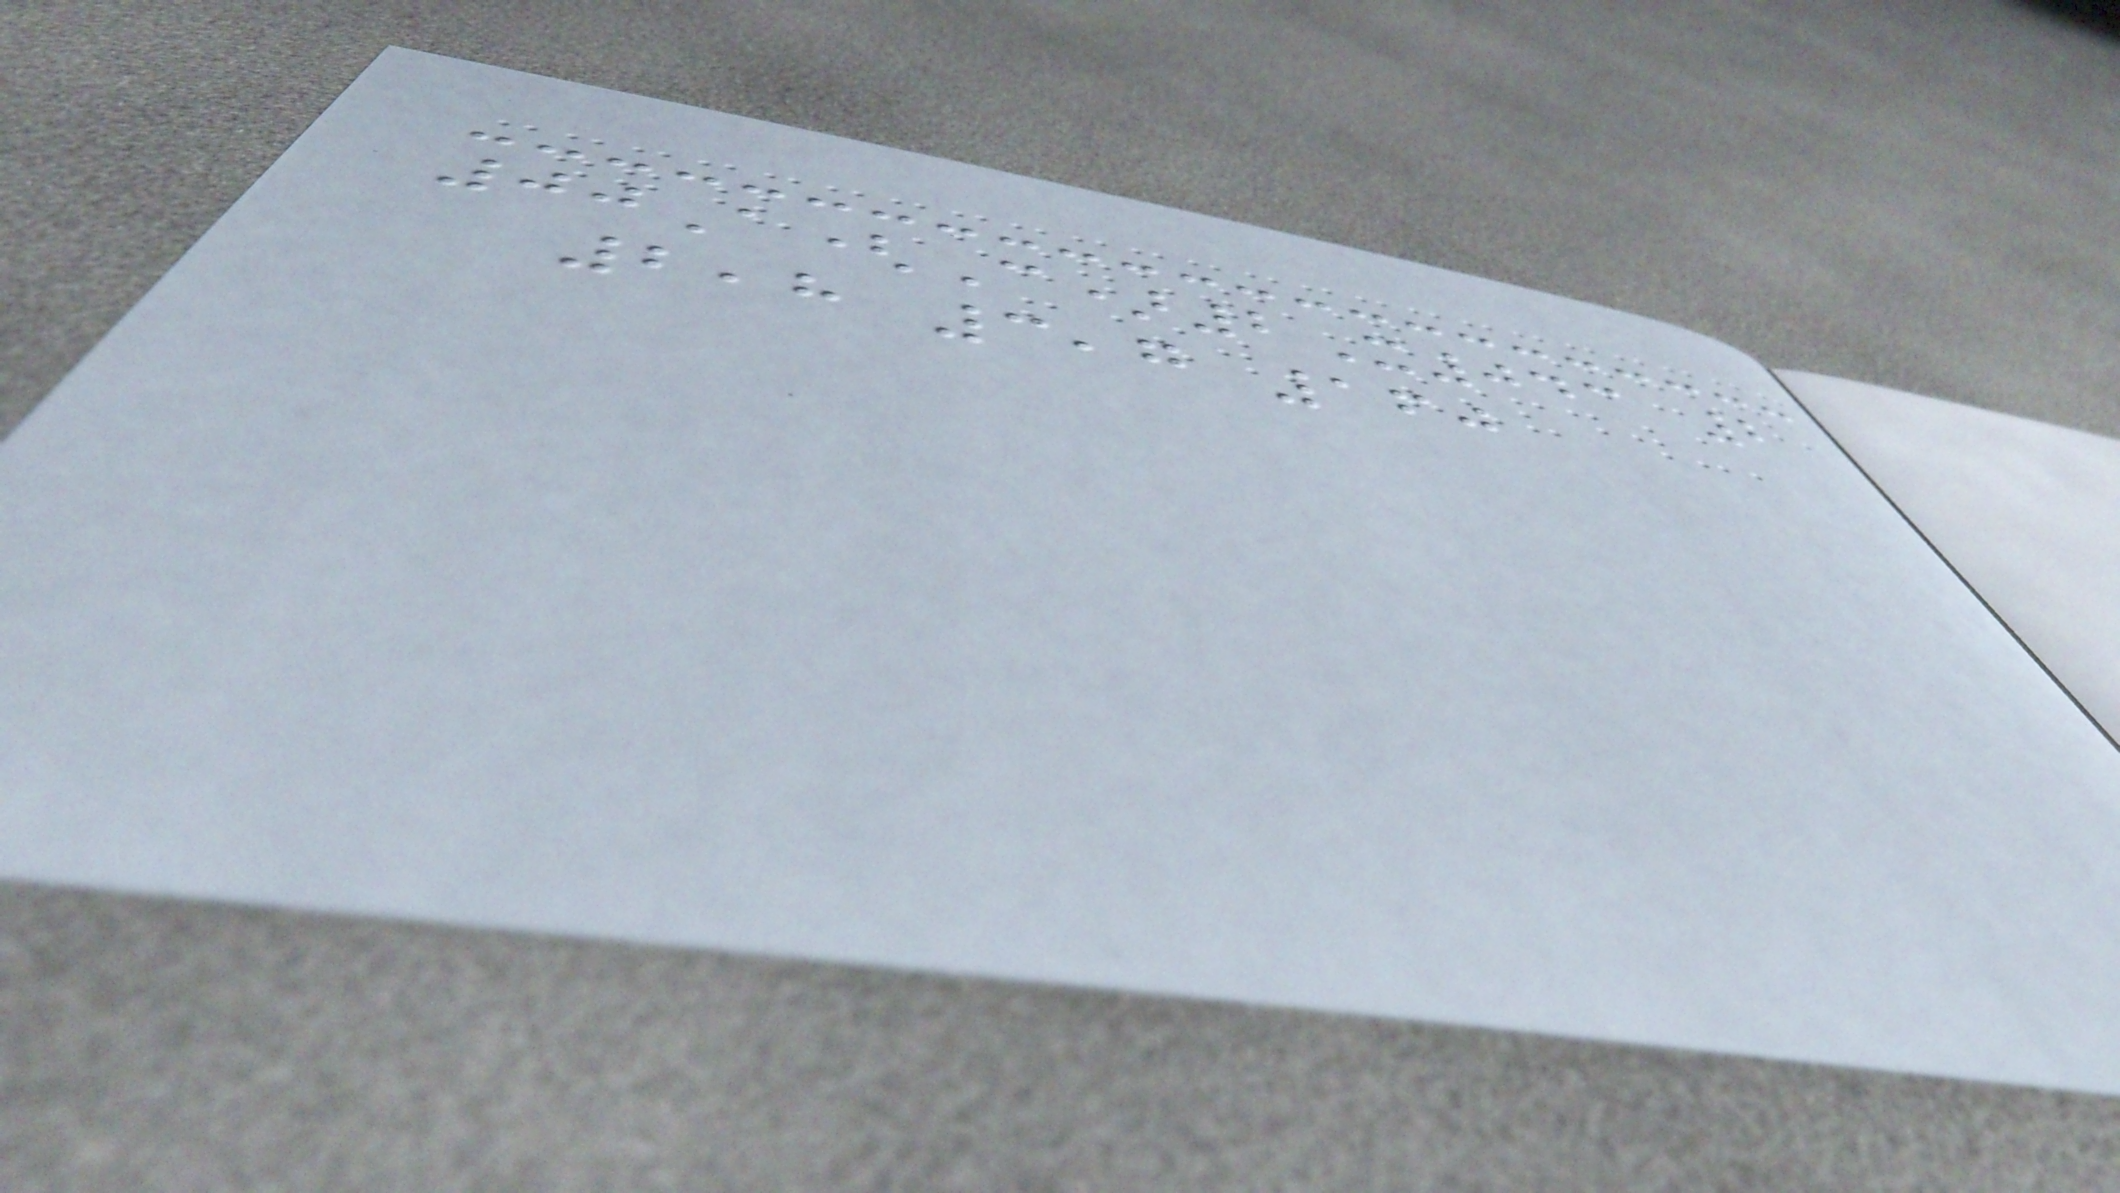00A(C)2X043 2
2,8 3,7 160
